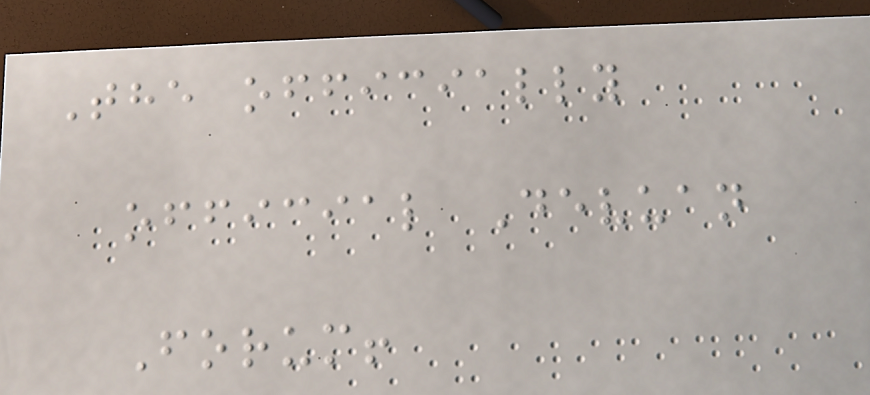The officially
official Devuan
Forum!
